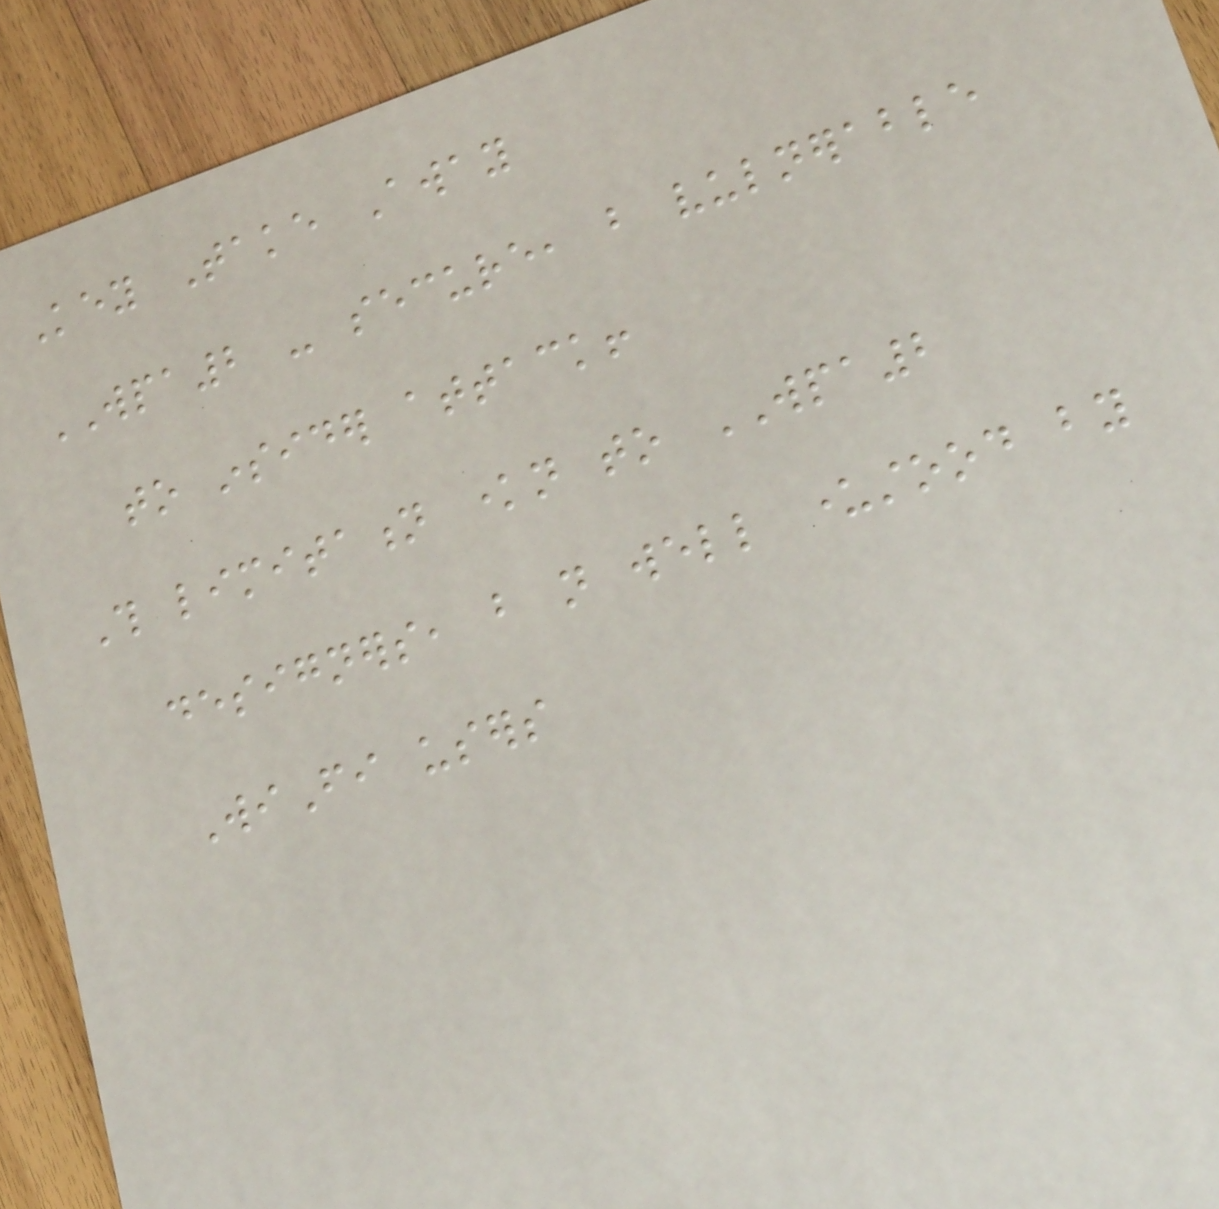Key Take Away
WPA2 - secure, but vulnerable
to insider attack!
This limitation known to WPA2
designers, but not well understood by
WiFi users
